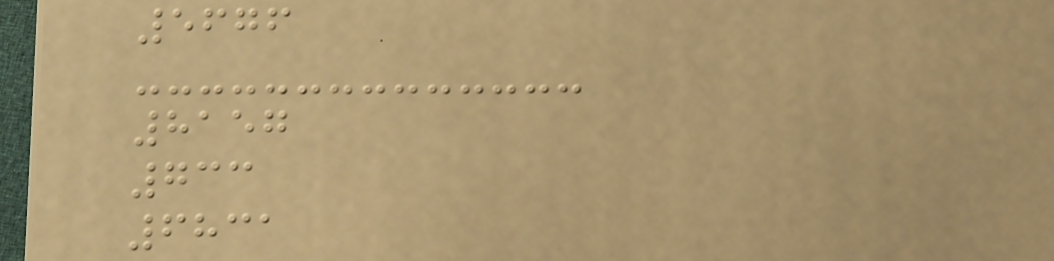5676
8157
733
6831
